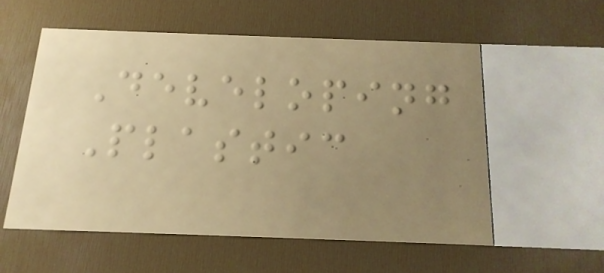Developing
Plastic
